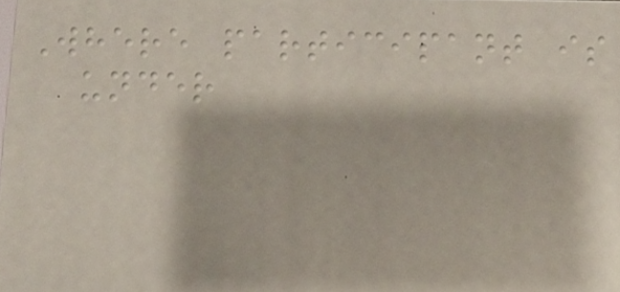Where participant is
under
